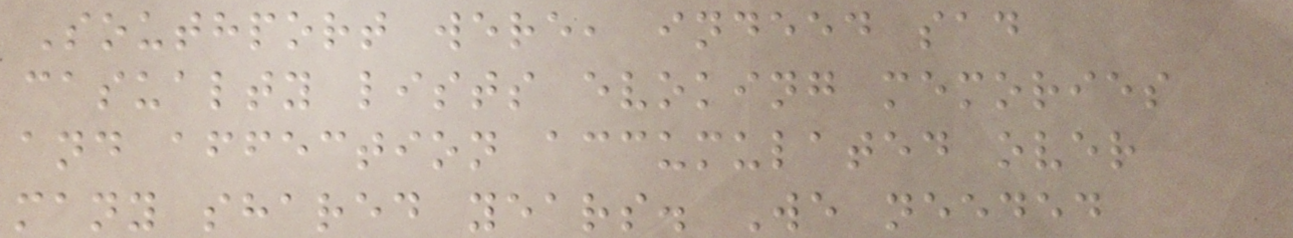Southport were, indeed sad
casualty lists evoking memories
and affection accumulated over
many shared years. We needed
